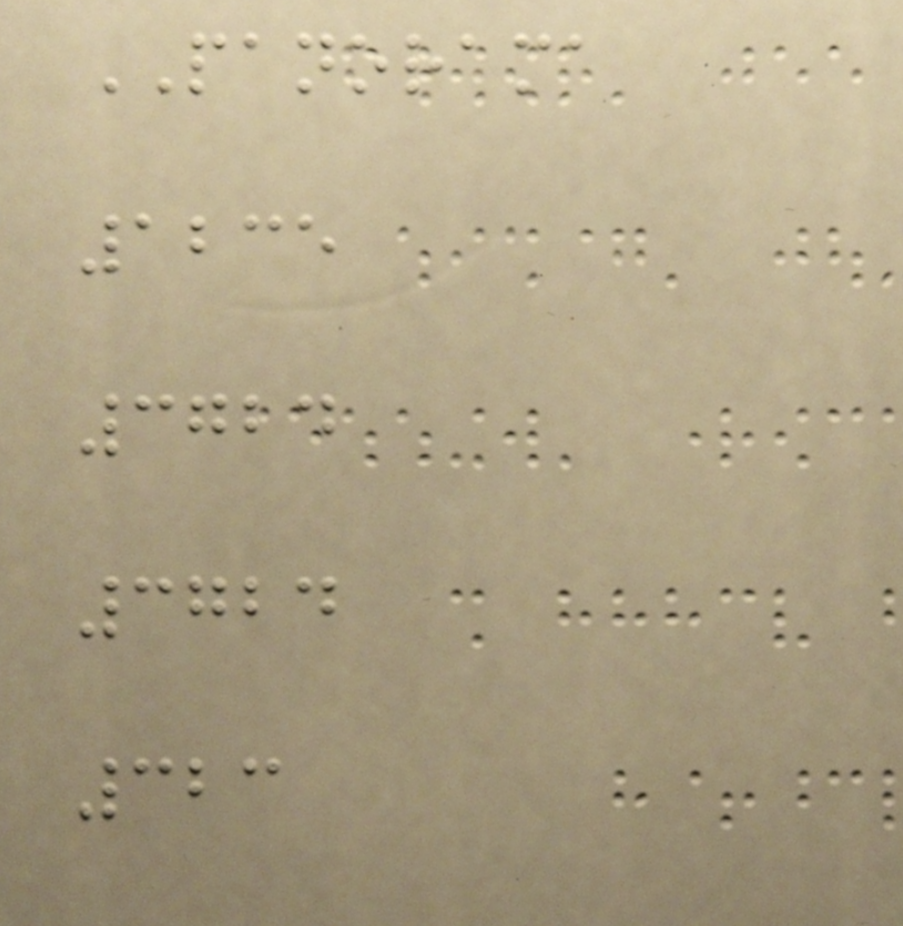PANORAMA
1235
3724
3724
323
